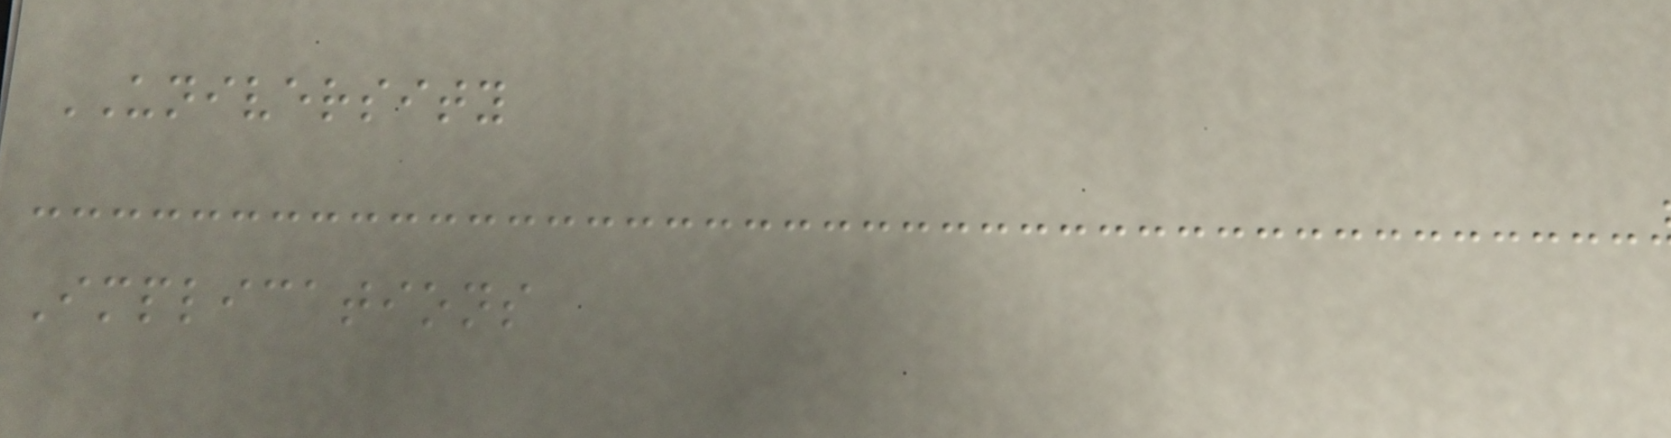UNIVERSITY
Implications
